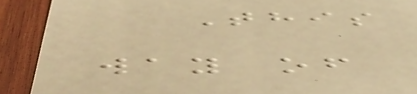This
way of
